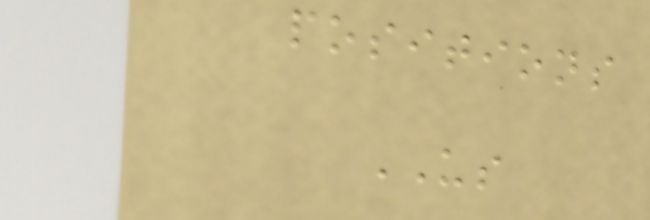positions
US
